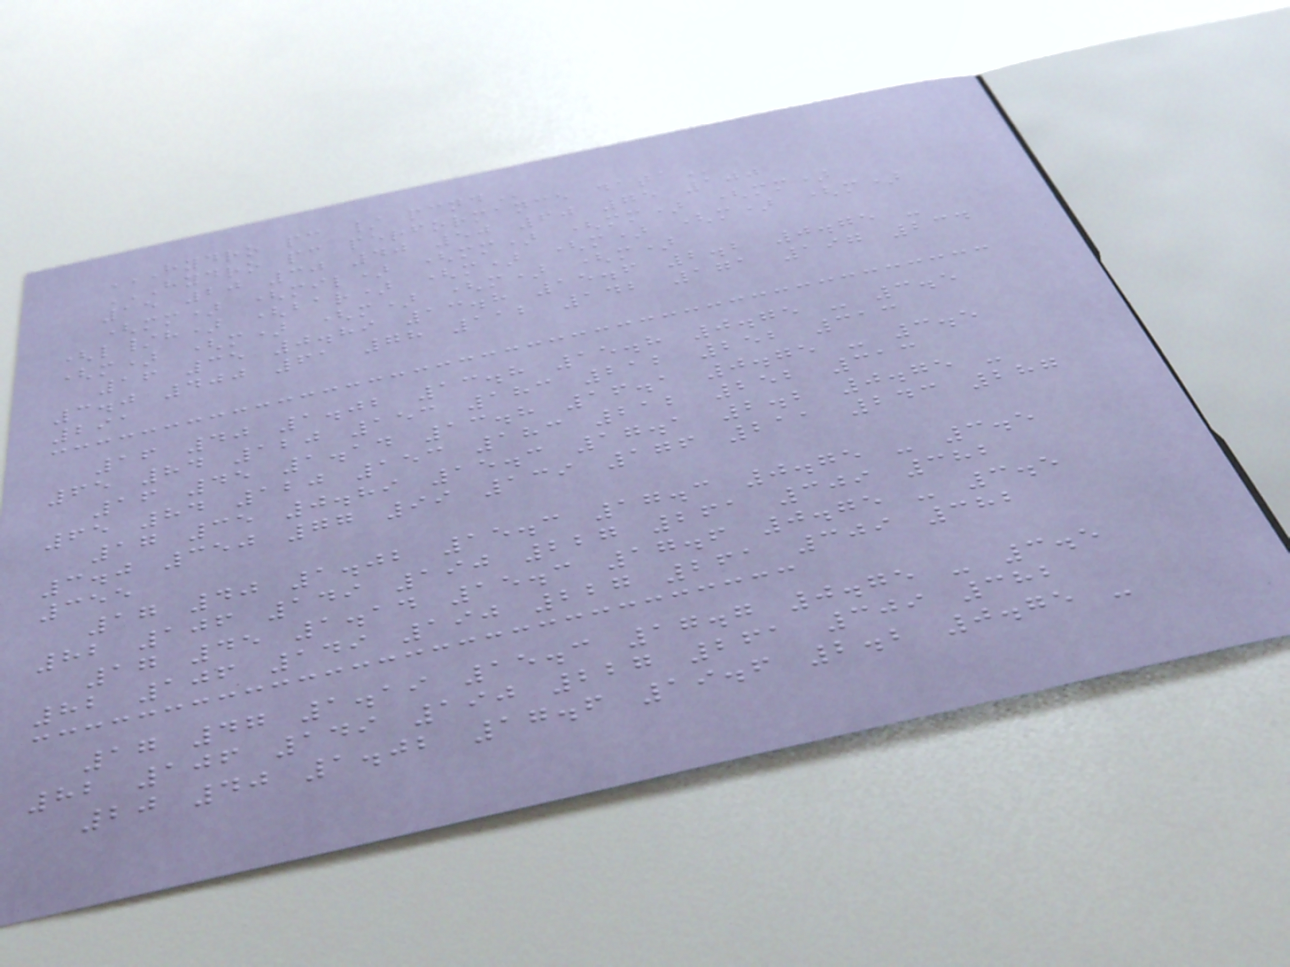HYDRO PC / PCND
HYDRO PC PERFORMANCE DATA
15 20 30 40 50 60 75 100
(mm) (mil) (mm) (mm) (mm)
(l/h) (bar) (m) (m) (m) (m)
(m) (m) (m) (m) (m)
16 35 0.89 13.8 15.6 2.2 0.75 -
3.0 400 61 78 112 142 171 197 234
291
16 40 1.02 13.8 15.8 0.75 - 3.5
65 84 120 153 183 212 252 313
16 45 1.14 13.8 16.1 0.75 - 3.5
65 84 120 153 183 212 252 313
17 35 0.89 15.3 17.1 2.2 0.75 -
3.0 350 77 99 139 176 211 243 287
355
17 40 1.02 15.3 17.3 0.75 - 3.5
82 106 149 190 227 261 309 382
17 45 1.14 15.3 17.6 0.75 - 3.5
82 106 149 190 227 261 309 382
17 47 1.19 15.3 17.7 0.75 - 3.5
82 106 149 190 227 261 309 382
20 40 1.02 17.6 19.6 2.2 0.75 -
